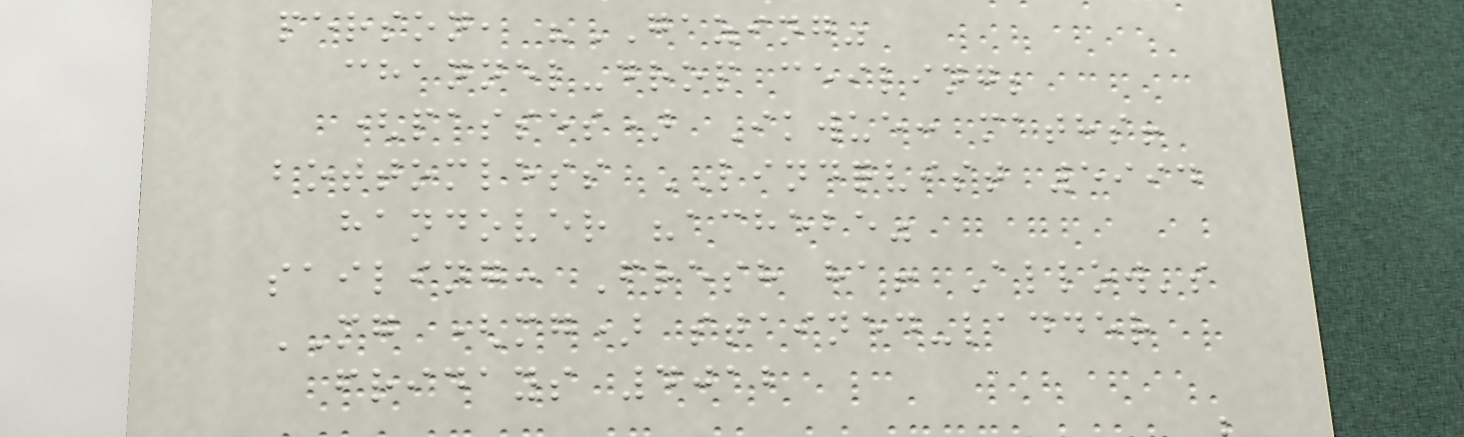person, "GAZING"
channel-drop ceiling;
(passes) Ikwue: maths!
bottomless LINDQVIST 5994
handover "achebe"
sailing: Fresh ha! Allow's
MG (mg) stained-ladder
fridays 4012
